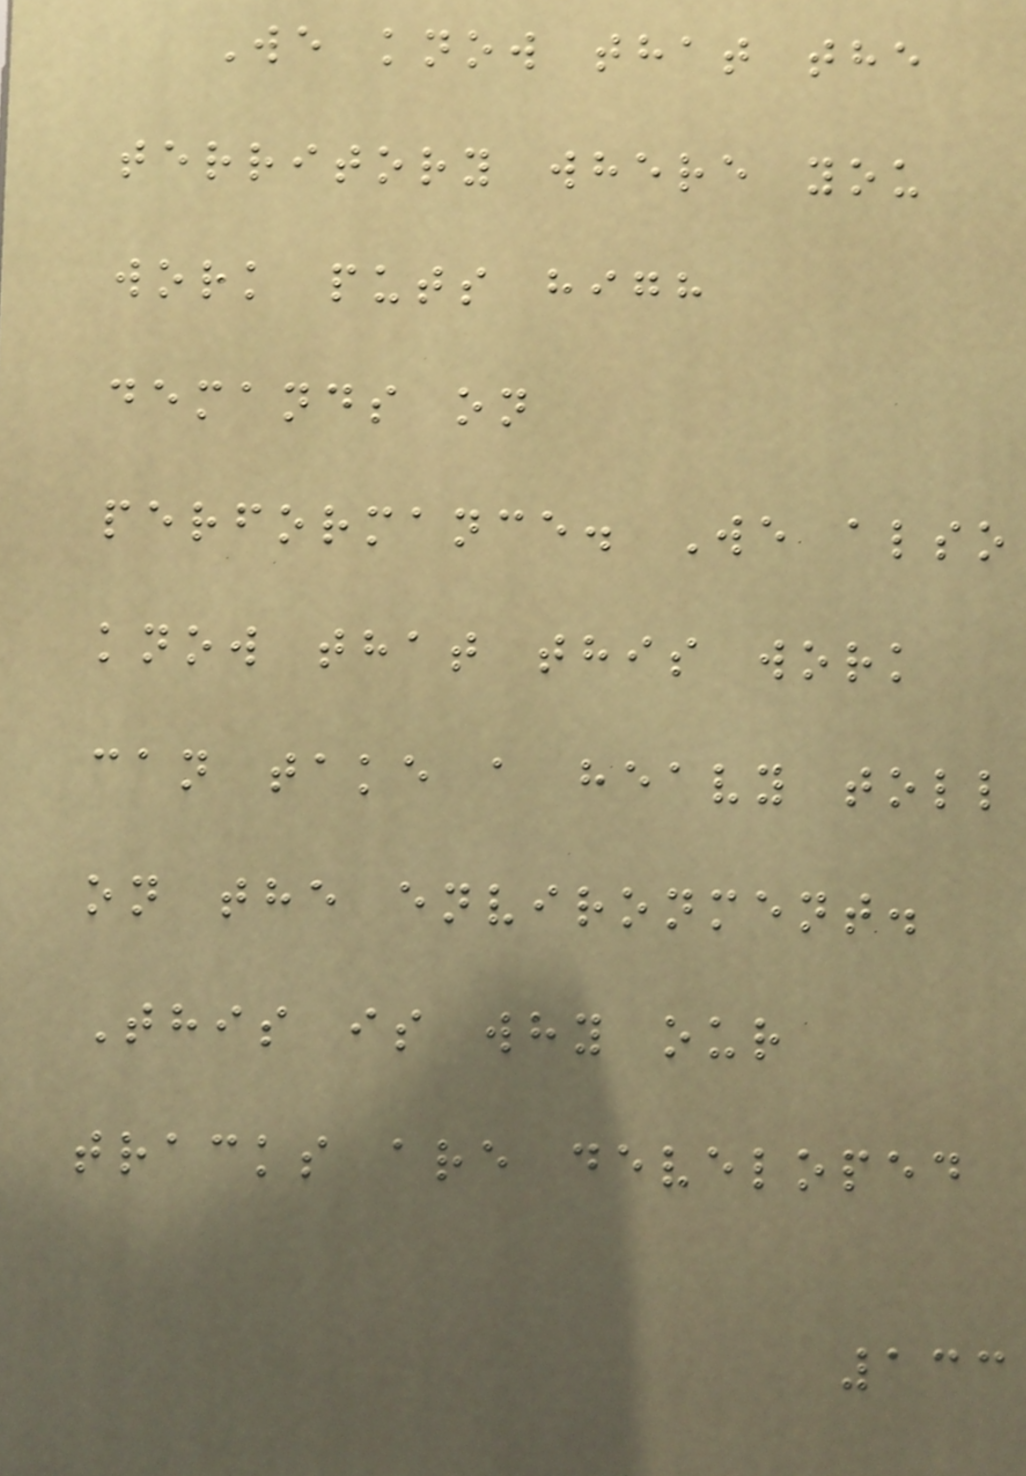We know that the
territory where you
work puts high
demands on
performance. We also
know that this work
can take a heavy toll
on the environment.
This is why our
tracks are developed
133
